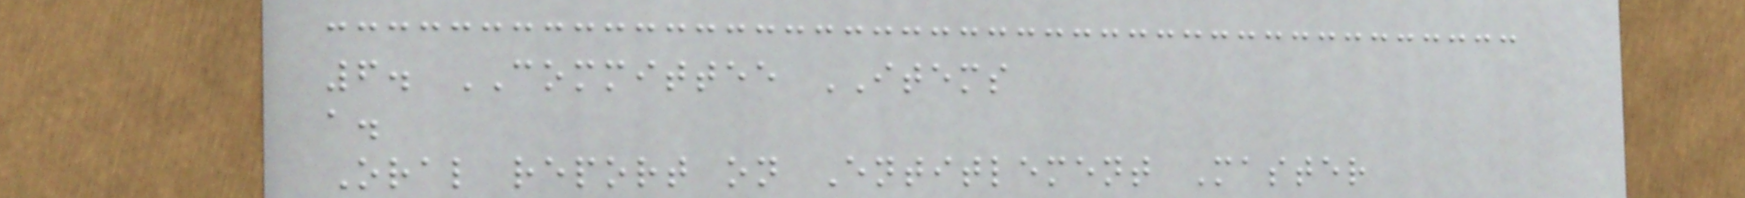6. COMMITTEE ITEMS
a.
Oral report on Entitlement Master
